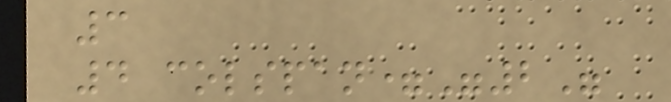3
4 colspan="2"
